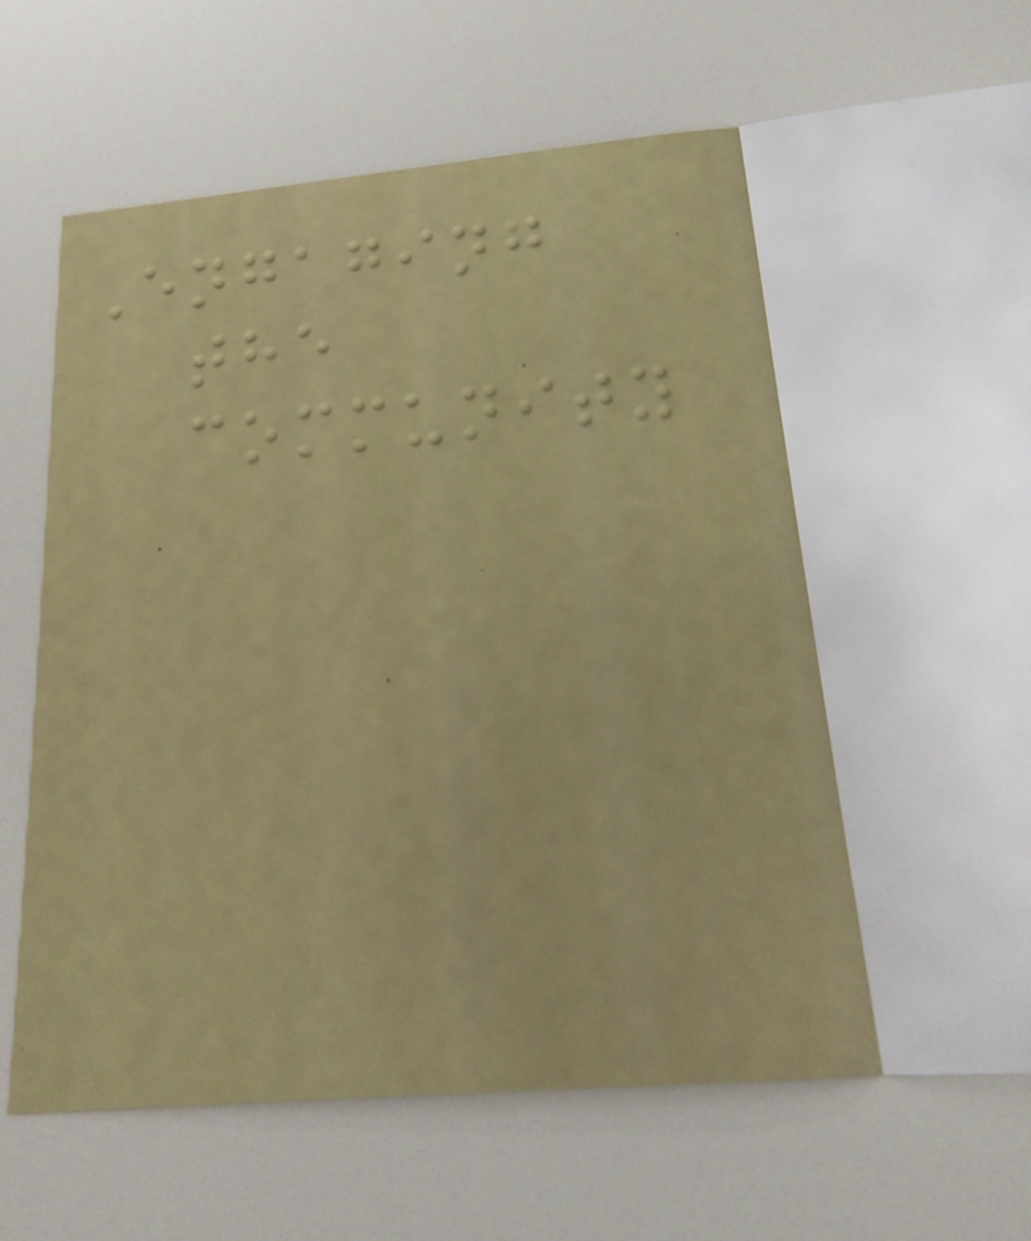Engaging
the
community
